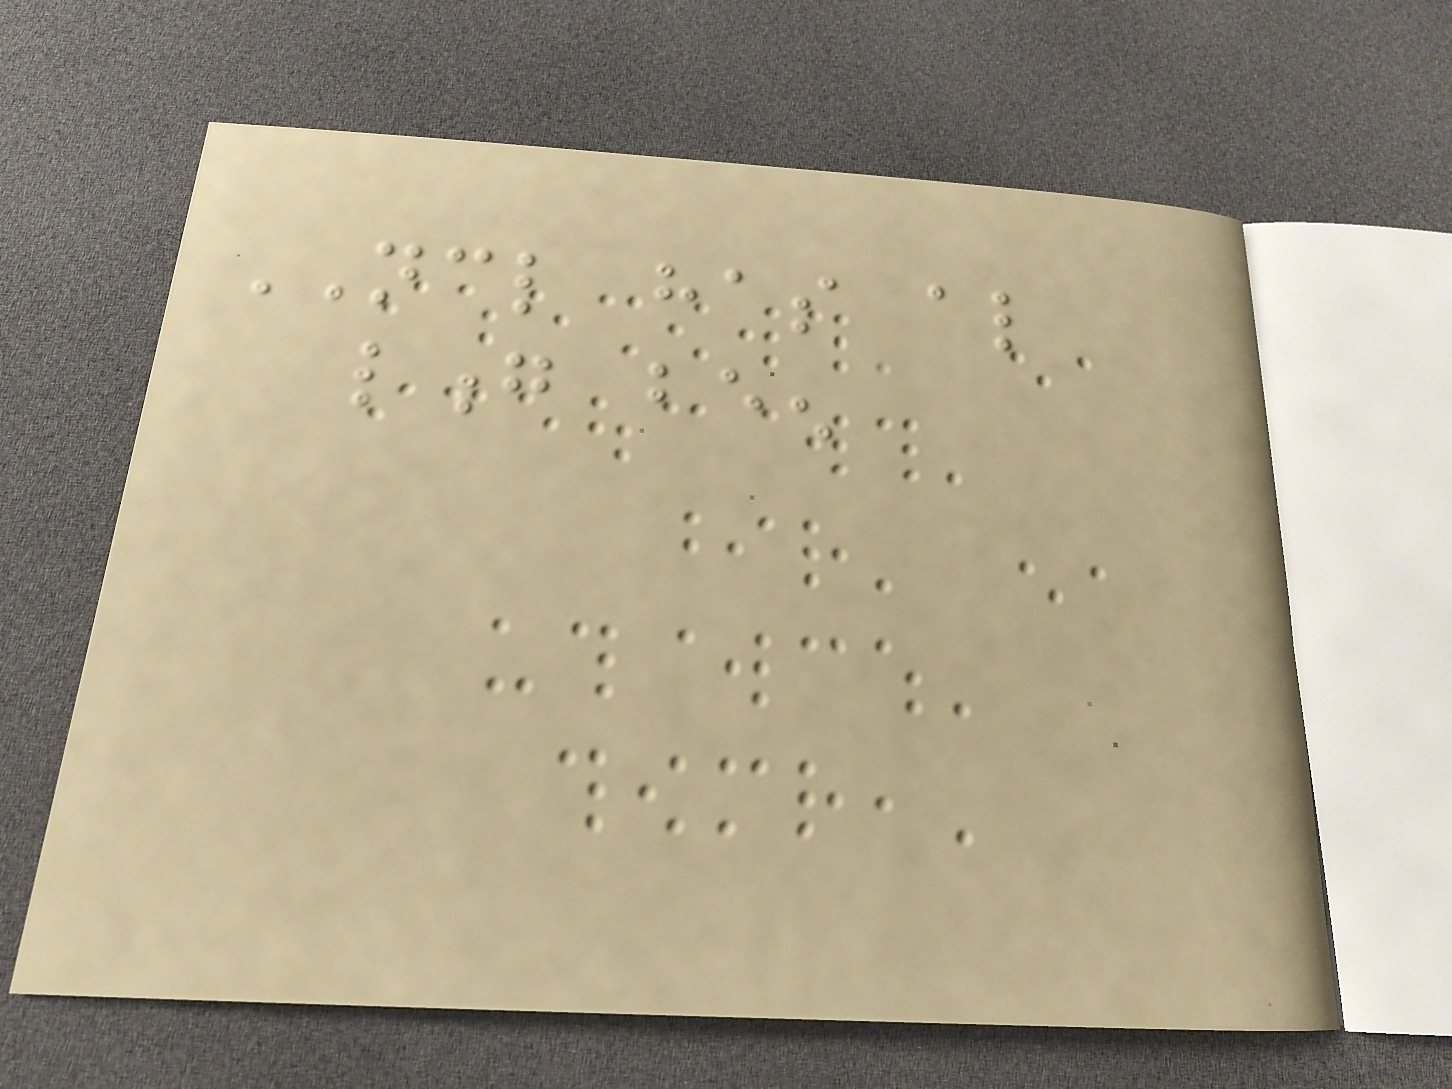NCL has also
long been
